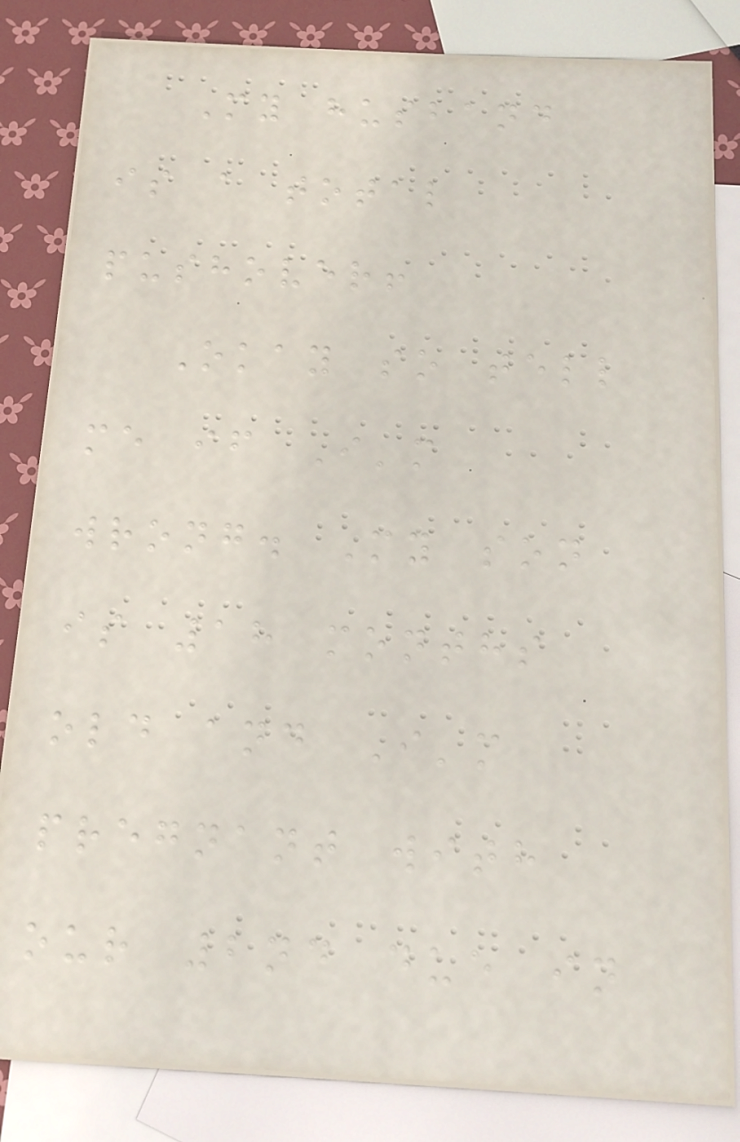My husband
is a total
pushover!
Okay so tell
me if I'm
wrong. My son
is 18 months
old and I'm
pregnant with
our 2nd due in
